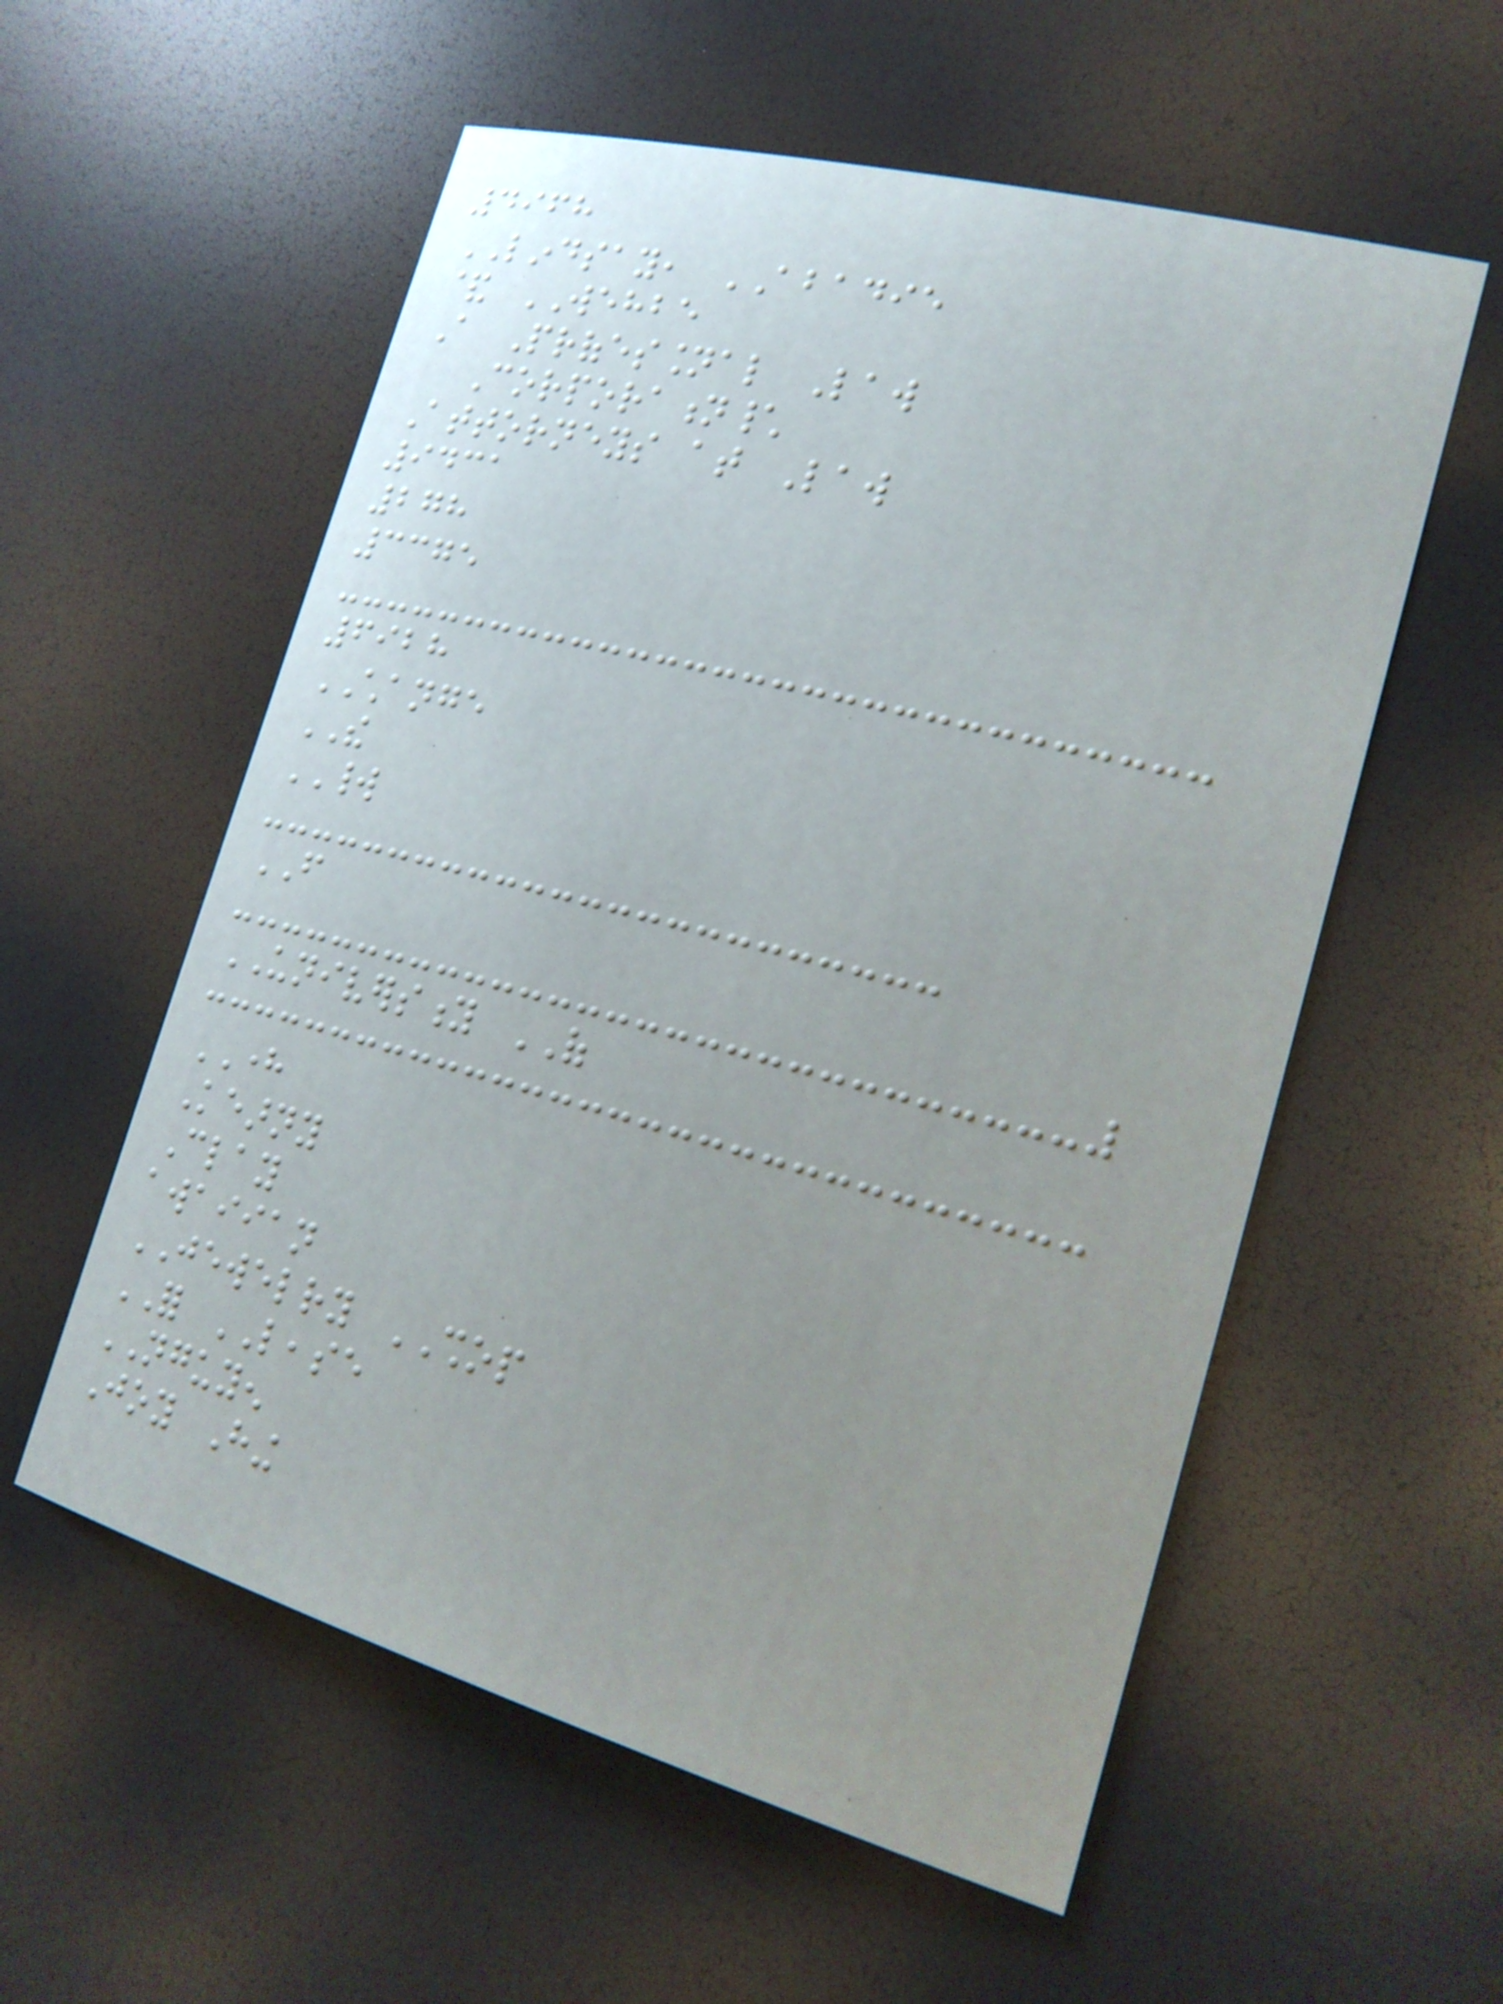4968
LINDSAY, ABADIE
& WEHBE
A Professional Law
Corporation\
Attorneys at Law
9431
278
3375
6928
CHANGE
THE
WORLD
FROM
UNIVERSITY OF
HERE
Kearny
Clay
awaiian
JEWELRY SHOP
FOR LEASE
NGUYEN
Joy Hing
